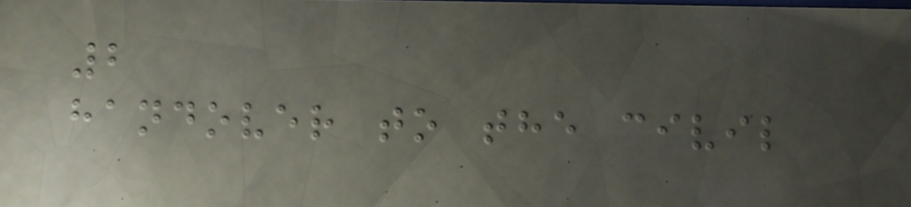2
handover to the civil
